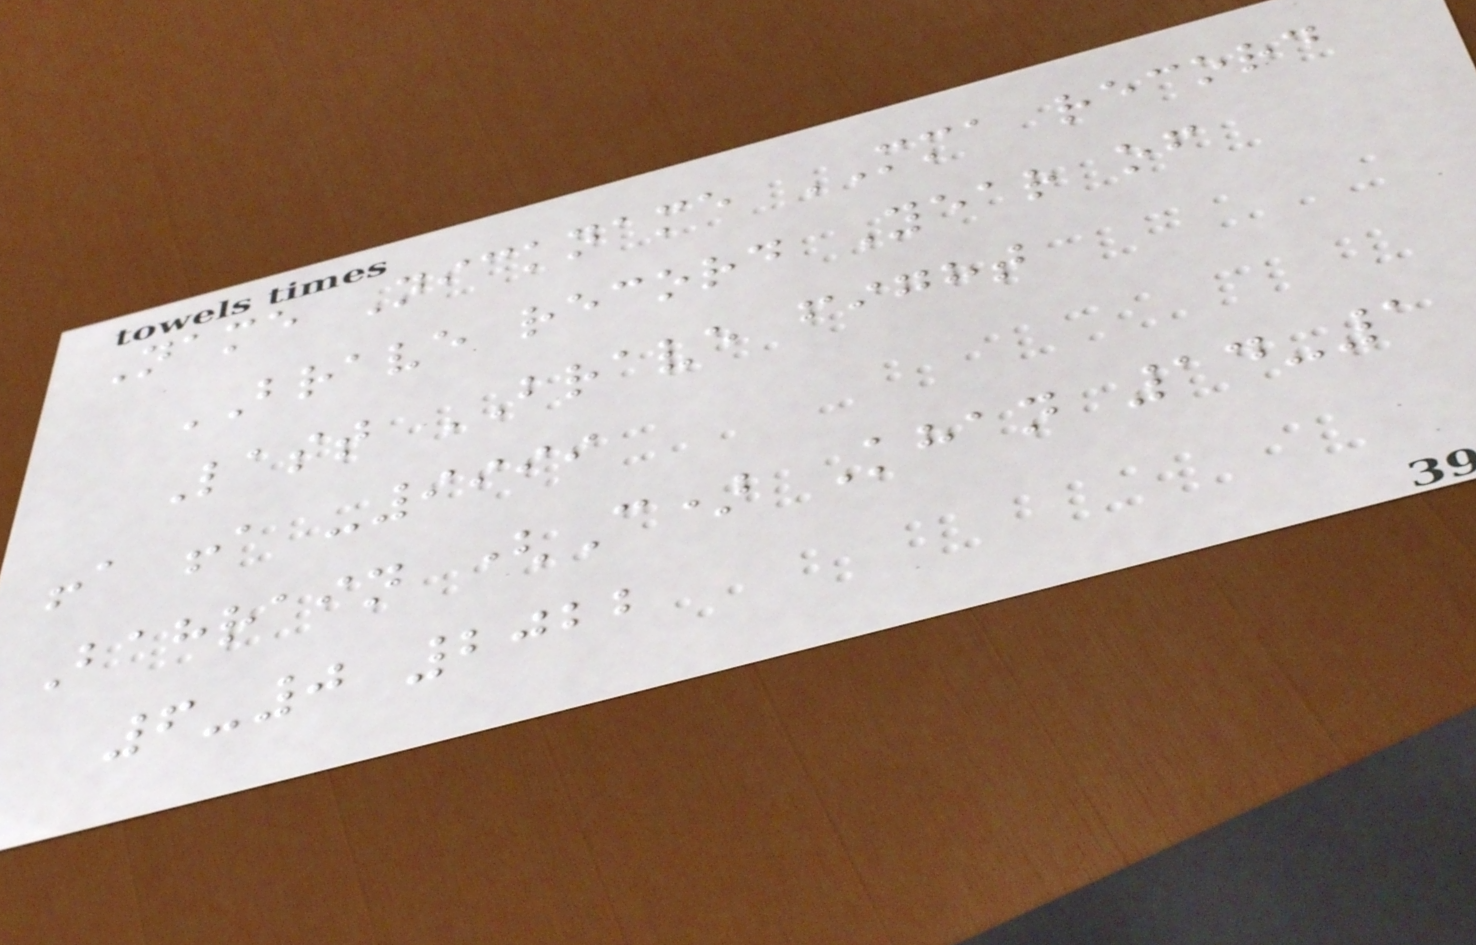Name Nickname MMA record
BRAVE record Year of
Last BRAVE fight
!a !a -9999
Bahrain (C) Khan 14-1
6-0 2022
